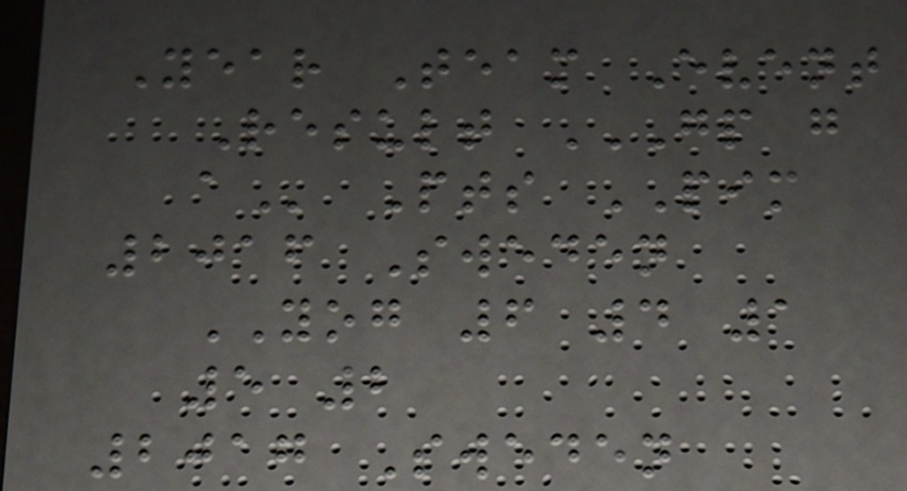Year Team Event
Result GP G
A Pts PIM
2016 Sweden
YOG 6 4 1
5 2
2017 Sweden
